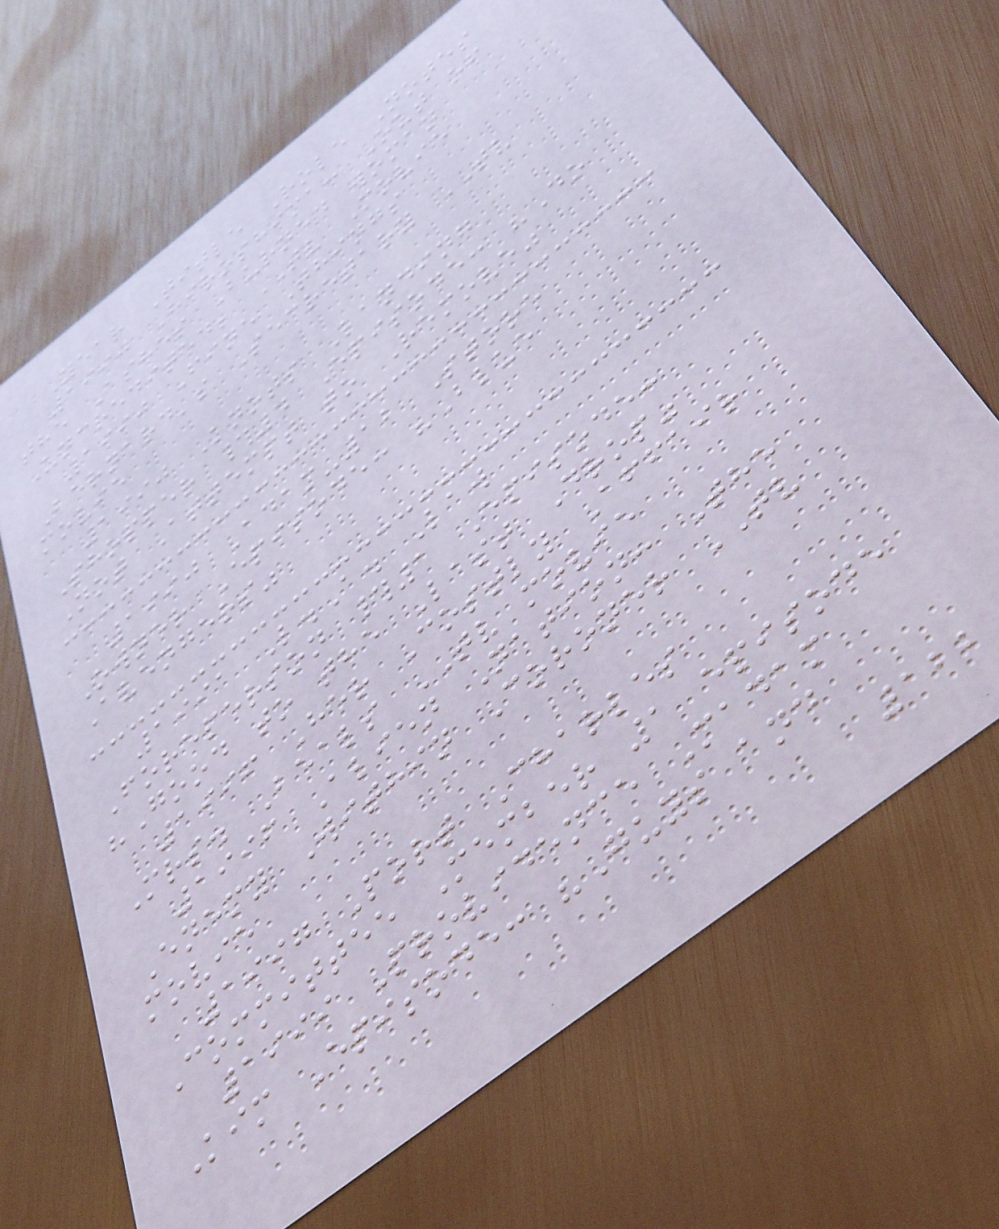Year Title Role Notes
1990 Hiroshima: Out of
the Ashes Burned woman
Uncredited; TV Movie
1990 Fine Things
Bernard's Secretary TV
movie
1990 Knots Landing
Shopper #4 Episode: "Do
Not Attempt to Remove"
1990 Adam-12 Store
Owner Episode: "Blue
Avengers"
1991 L.A. Law
Foreperson #1 Episode:
"Good to the Last Drop"
1996 Her Costly Affair
Mrs. Beals TV movie
1996 Alien Nation: The
Enemy Within Coroner TV
movie
1997 Port Charles
Committee Member 1 episode
1999 Providence Madam
Kim Episode: "Guys and
122
